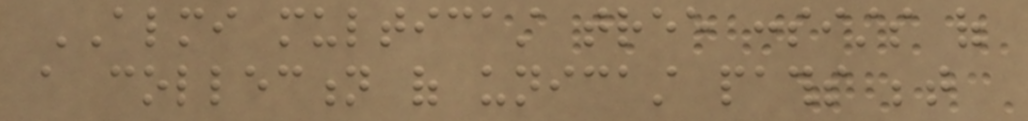ALMI multicast tree consists of
a collection of unicast paths between
